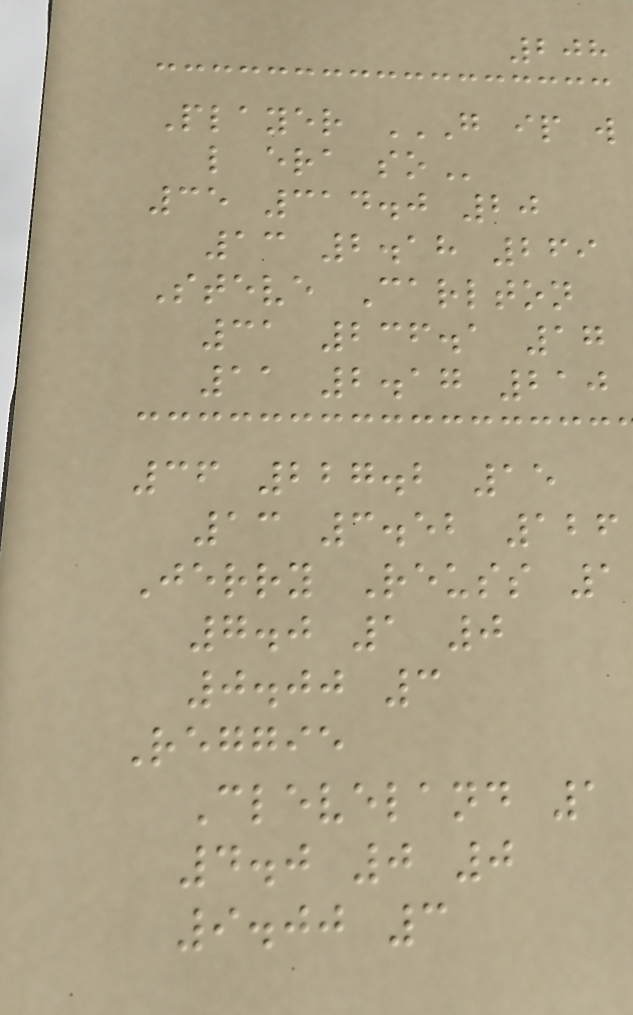208
Player G IP W
L ERA SO
35 314.0 20
13 2.18 269
Steve Carlton
31 236.1 17
11 2.17 210
36 227.2 15
13 3.52 126
Jerry Reuss 1
7.0 1 0
0.00 3
Reggie
Cleveland 1
4.0 0 0
9.00 3
